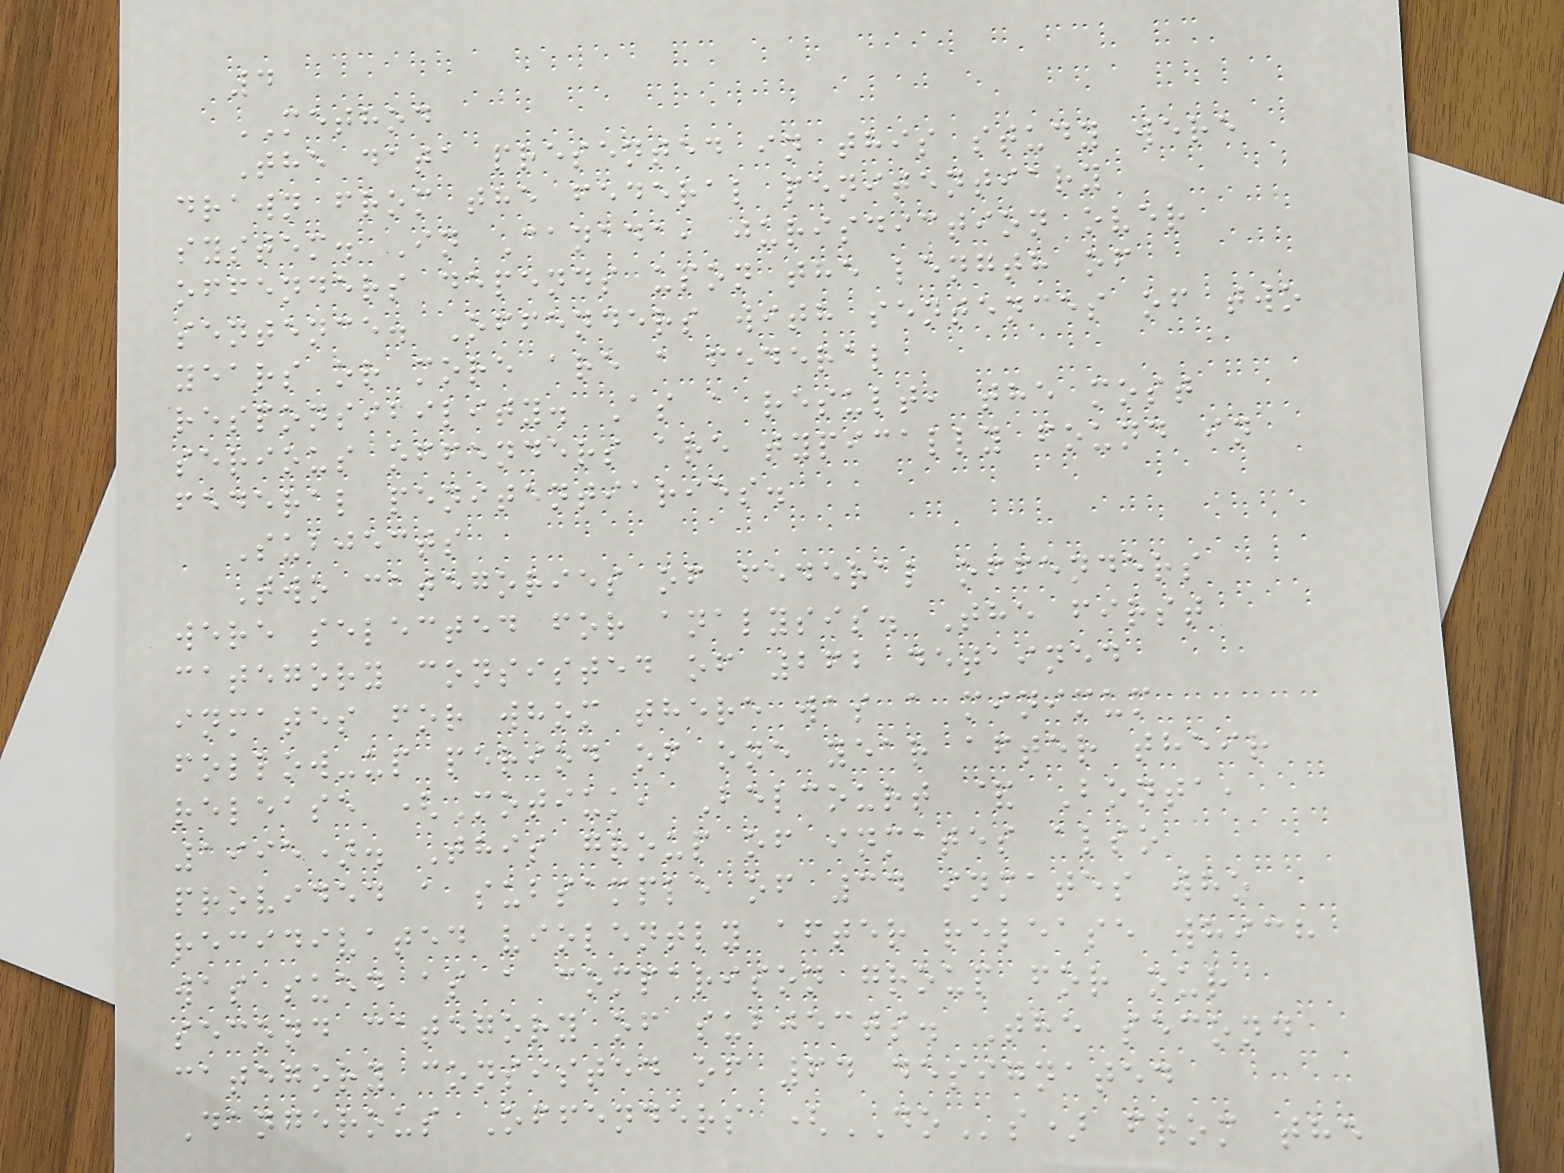4
METHOD
The data presented in this study were
drawn from the federal penitentiary
system. In Canada, jurisdiction over
offenders depends upon the length of
sentence. Offenders with sentences of two
years or more are a federal
responsibility. As a result, the most
serious offenders are typically found in
federal penitentiaries.
Subjects
Two categories of federal offenders
were selected for analysis. The first
category consisted of 262 detained
inmates for whom there was a minimum
follow-up period of one year after their
release (Motiuk, Belcourt & Bonta,
1995). This group of inmates also
provided a subsample of 34 inmates who
recidivated violently after release which
was sued as a comparison group for our
second category of subjects. The second
category consisted of 64 designated
Dangerous Offenders (DOs) from the
